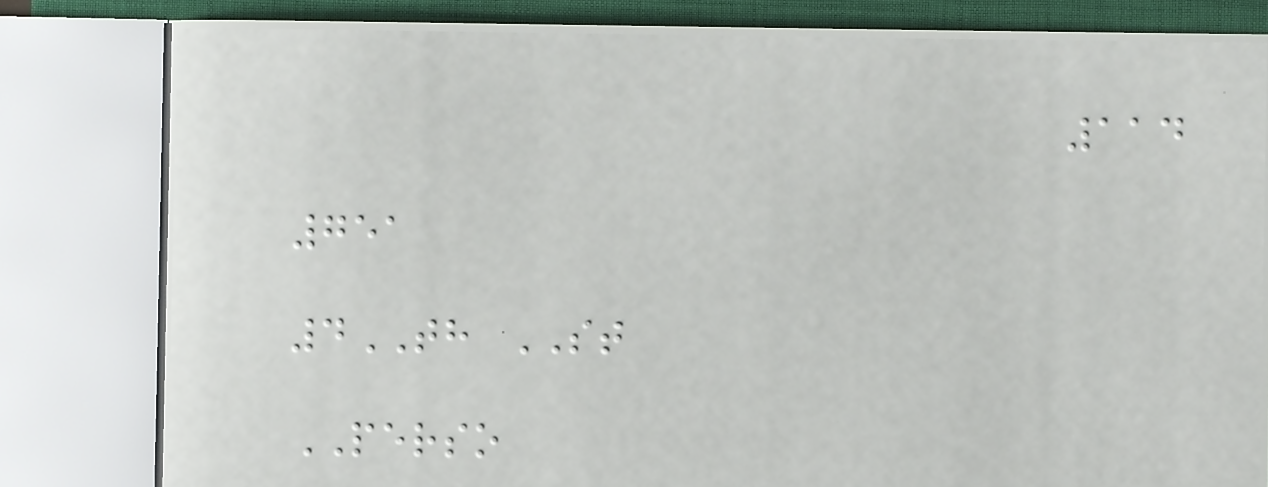114
751
4TH ST
PERSO
